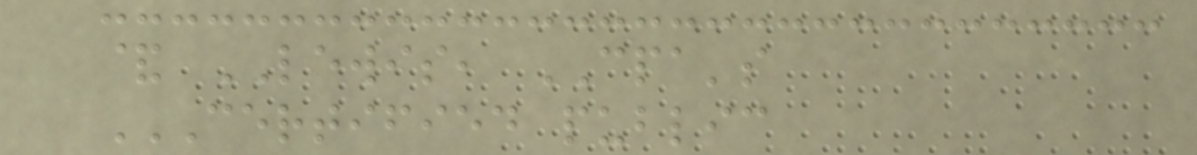& LEWIS, CPA's
CERTIFIED PUBLIC
